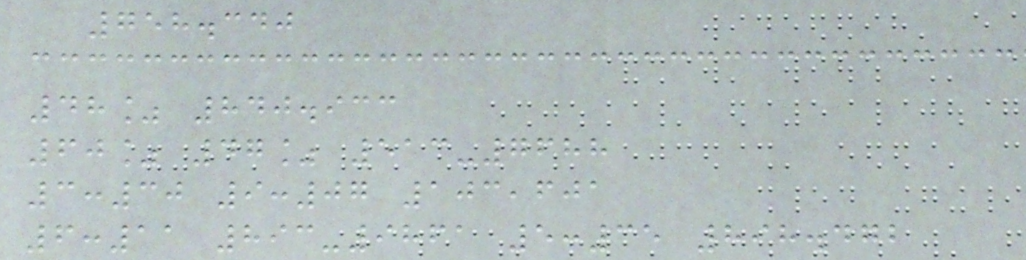758.340
48% 840.933
60% 47% 513-7688
3:30 9:07 103,601
6:11 893-9861 5:35 898.472
